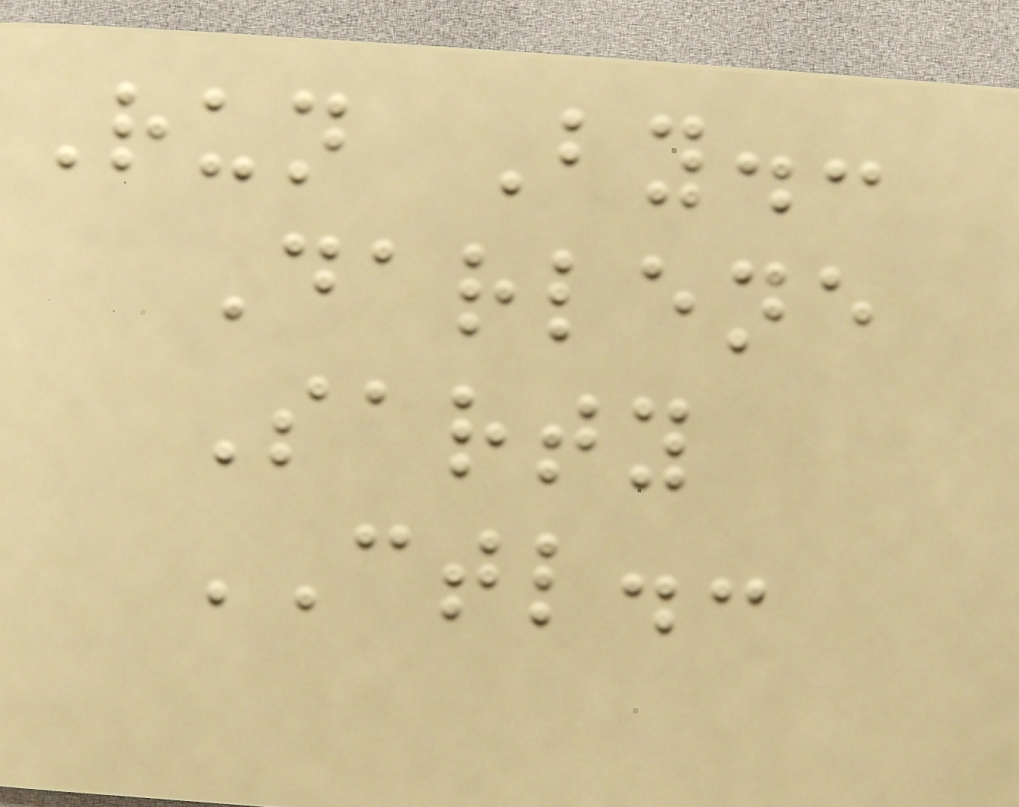Run By.:
Darlene
Sarty
CTL.:
